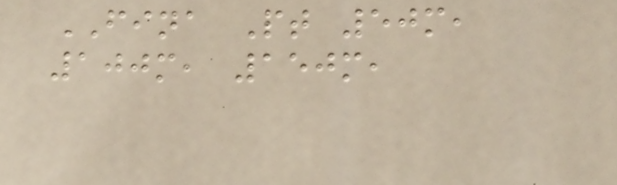FINA Pt 50m,
100m, 150m,
